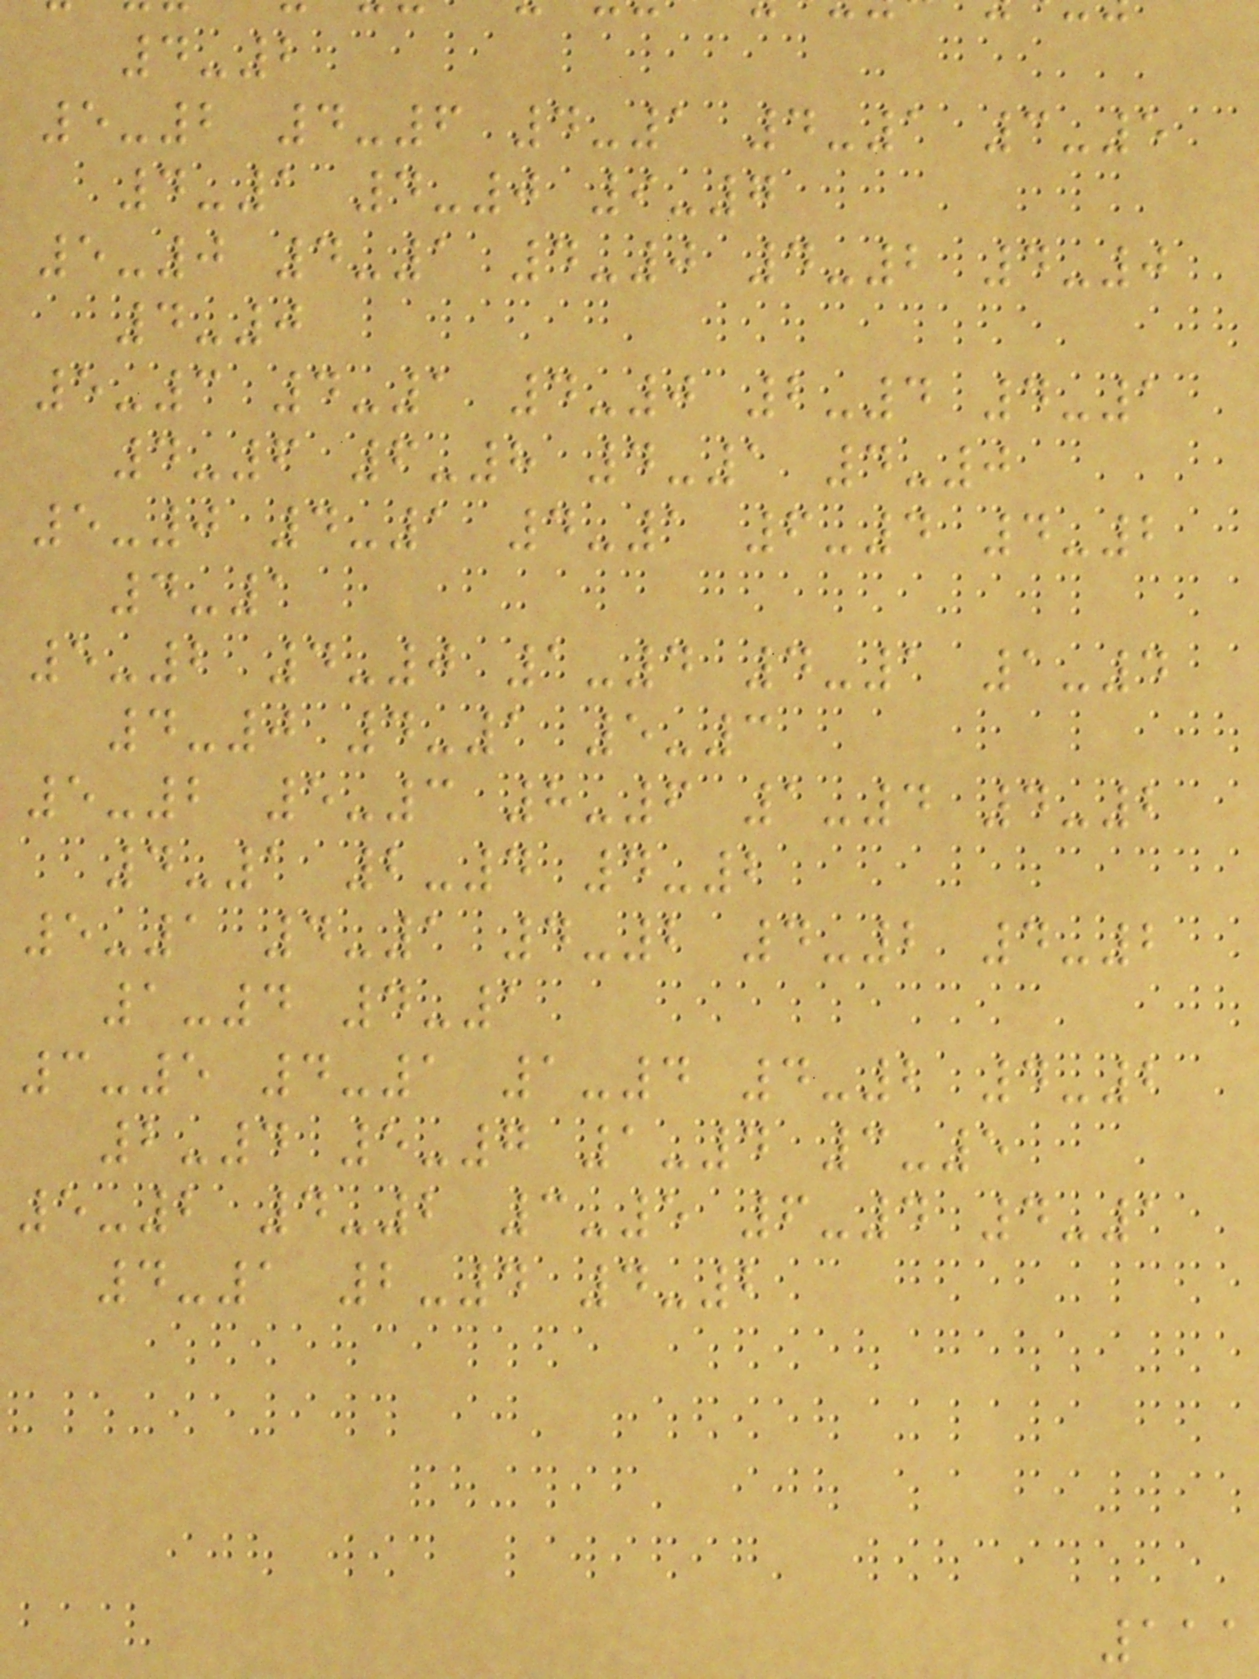4-2
5-2 4-6 4-1 4-1 3-5
4-1 4-0 9-7
5-0 4-1 4-0 4-2 4-0
4-0
5-3 4-1 4-0 2-4 4-1
4-6 6-8 4-1 4-0
5-0 4-1 4-1 6-4 4-2
4-1
5-2 4-0 1-4 4-1 1-4
4-0 4-1 5-3
5-2 5-3 8-6 1-4 4-2
4-1 2-4 4-2
5-1 4-1 4-2 4-2 4-2
1-4 4-1
3-5 4-1 1-4 4-2 4-2
2-4 5-7 1-4 3-5
5-2 4-2 3-5 6-4 4-1
4-1 2-4 4-2
111
